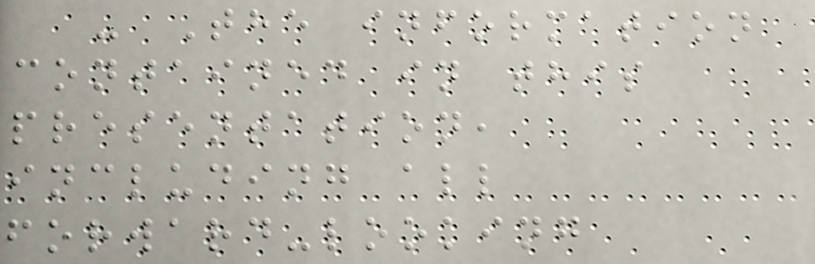- The information
contained in this
presentation,
including all
forward-looking
